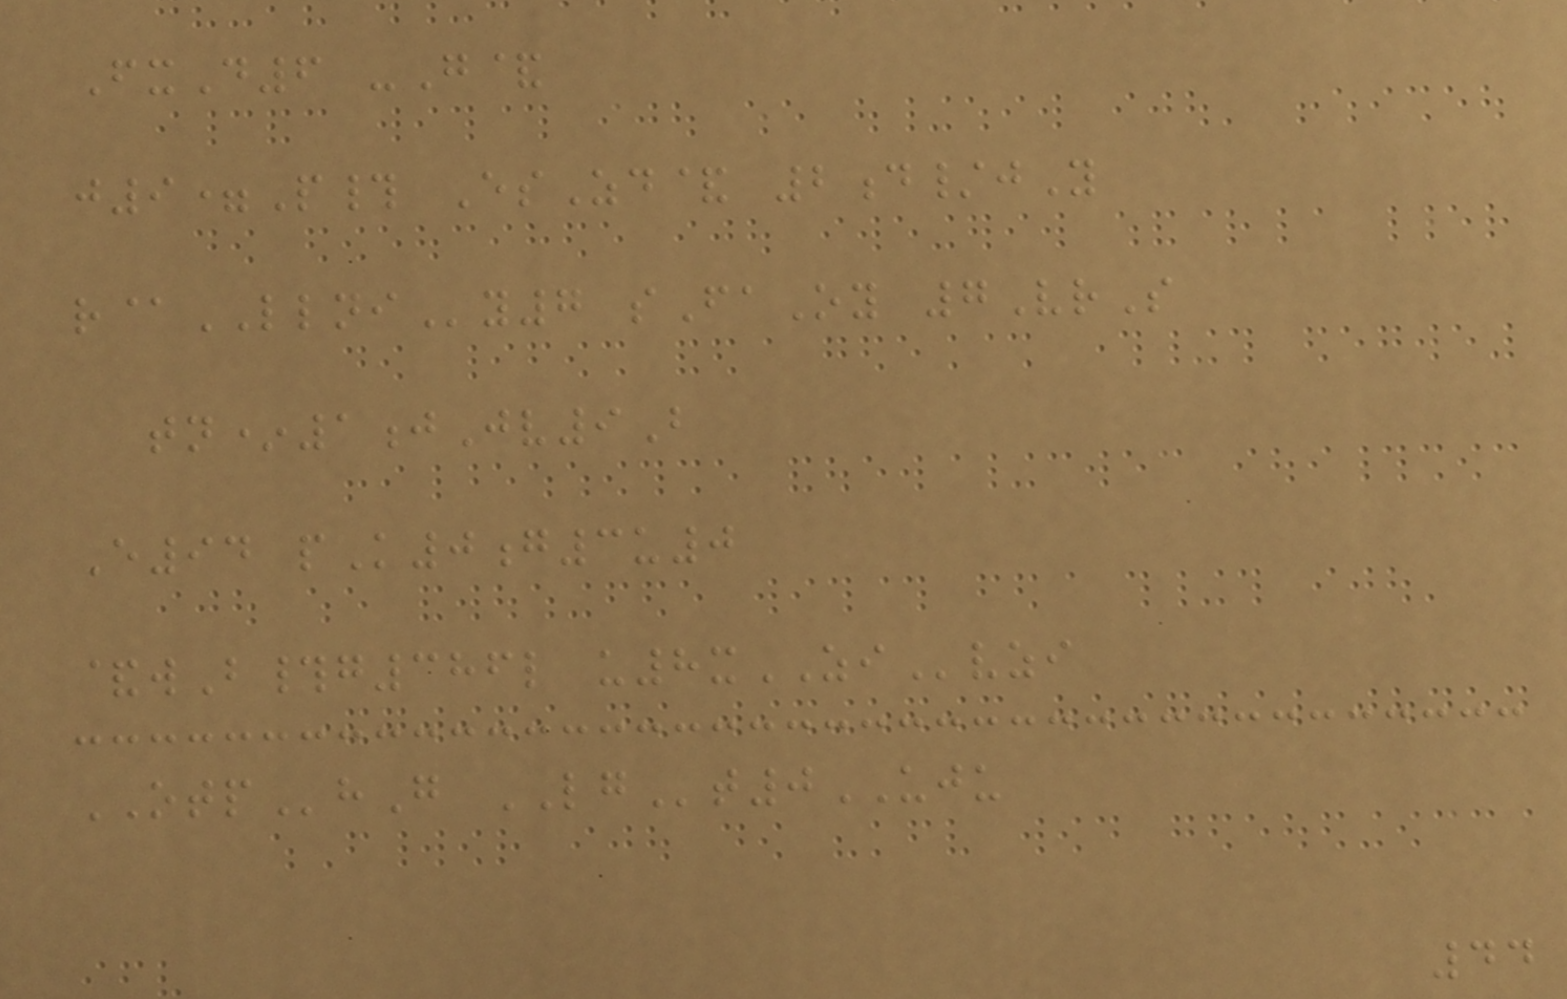FxD6 -G&
j9=P# EsZd& 2d/jY
r@LLNIy7 sFaOy 7VrS
tn*1jJv9B
E94 pK0g3u0
&wB#g386l u8xZIvzi
OTPhG LGt0UJU
44
